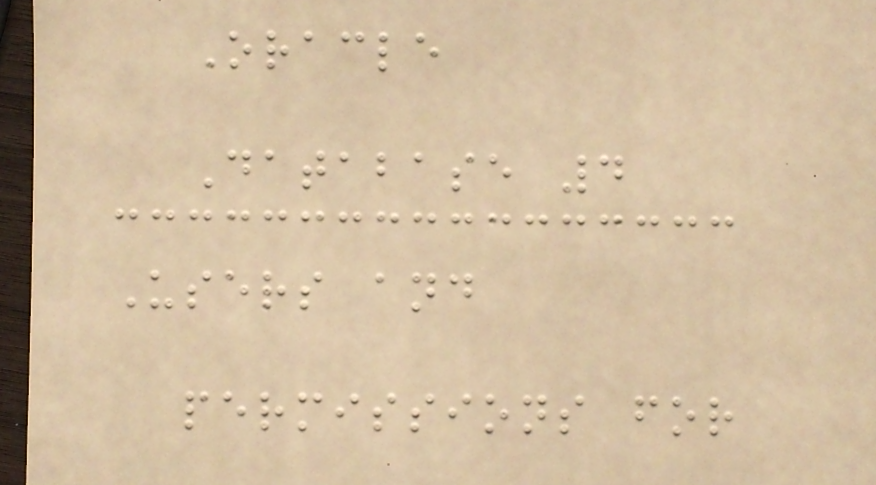Oracle
Database 4
Users and
permissions for
